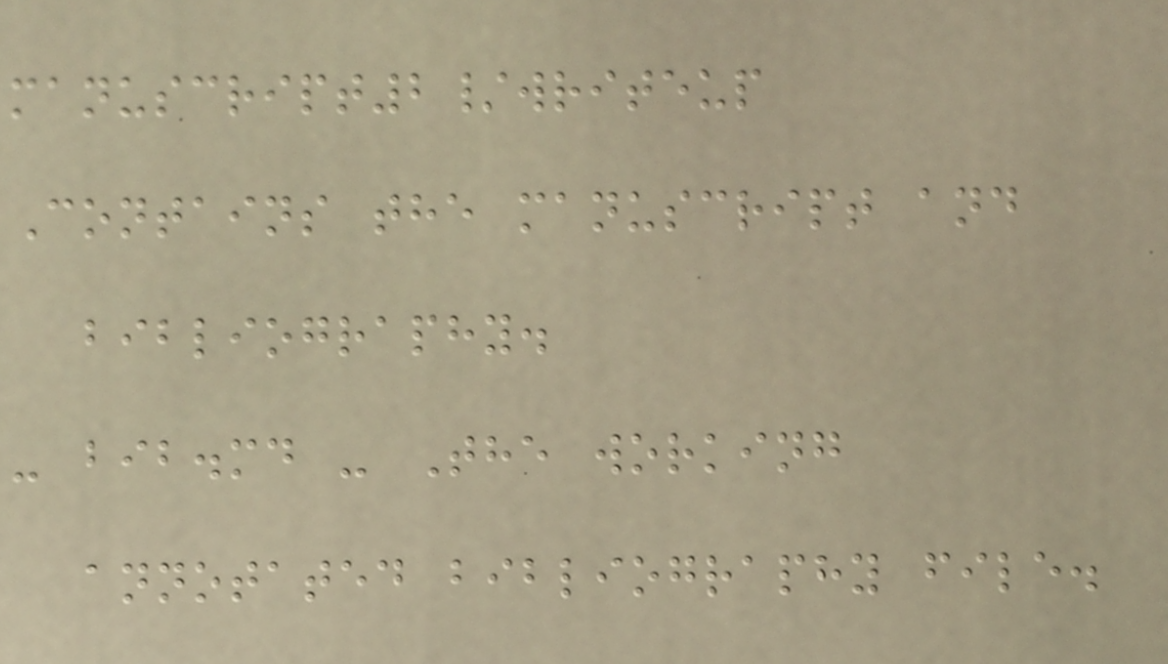manuscript2/writeup
Contains the manuscript and
bibliography.
- bib.md - The working
annotated bibliography file.
